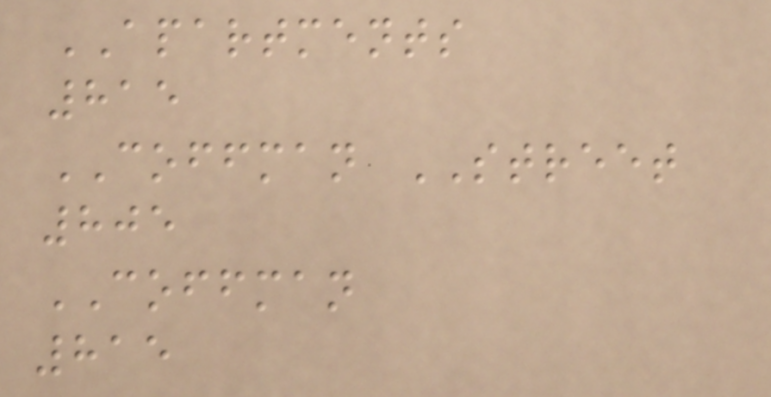APARTMENTS
815
COFFMAN STREET
805
COFFMAN
815
